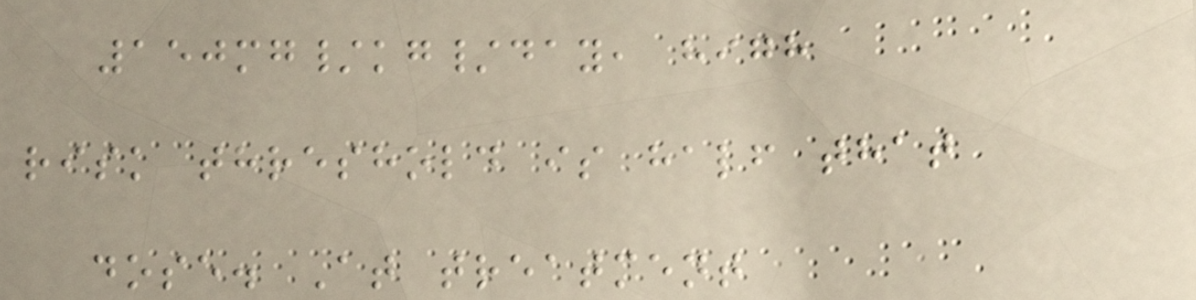150mg/kg/day, high
risk threshold is half that
dose. At treatment
